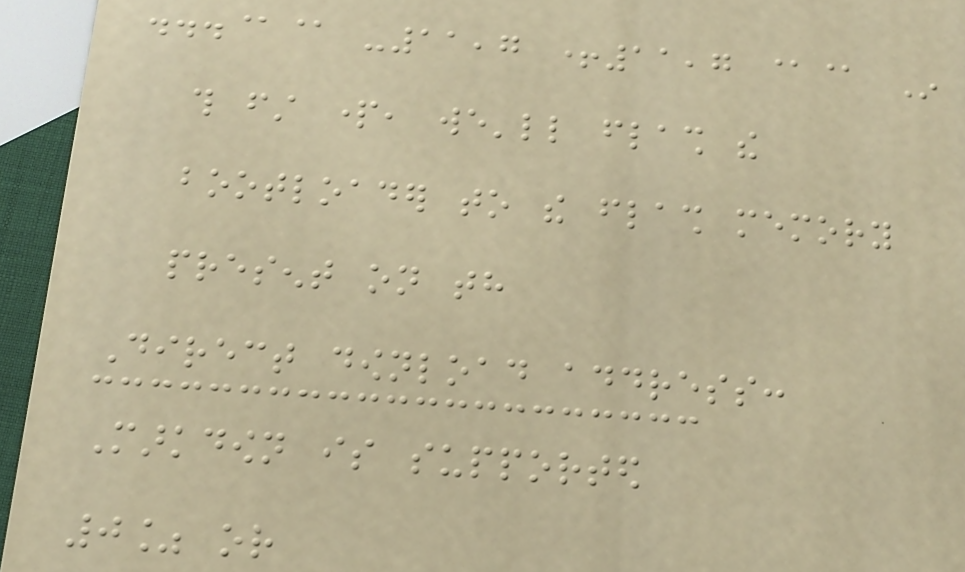...@@ -11,7 +11,7 @@ In
this first part, we'll flash the
bootloader to the flash memory
present on th
Direct download address:
Markdown is supported
0% or
